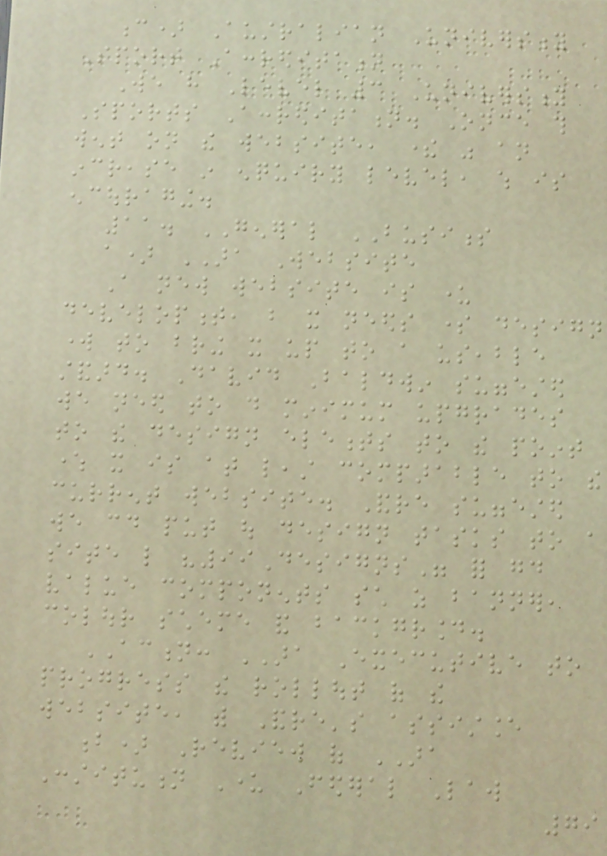c) Australian University
Sport Accreditation
We have Level 3 University
Sports Accreditation. Once this
went on the website, there was an
increase in enquiry level, which is
encouraging.
11. GENERAL BUSINESS
a) ARA Website
A new website is under
development, but it needs some design
work to bring it up to a useable
standard. David Baldwin suggested
we need to do minimum upgrades
to the design elements to the point
where it is at least comparable to the
current website. Andre suggested
we could put out design tasks to a
site like "99Designs" for good
value components such as banner,
colour scheme and background.
ACTION: ARA Executive to
progress the rollout of the
website, with Andre's assistance
b) Review of ARA
Constitution Under Federal Law
79
